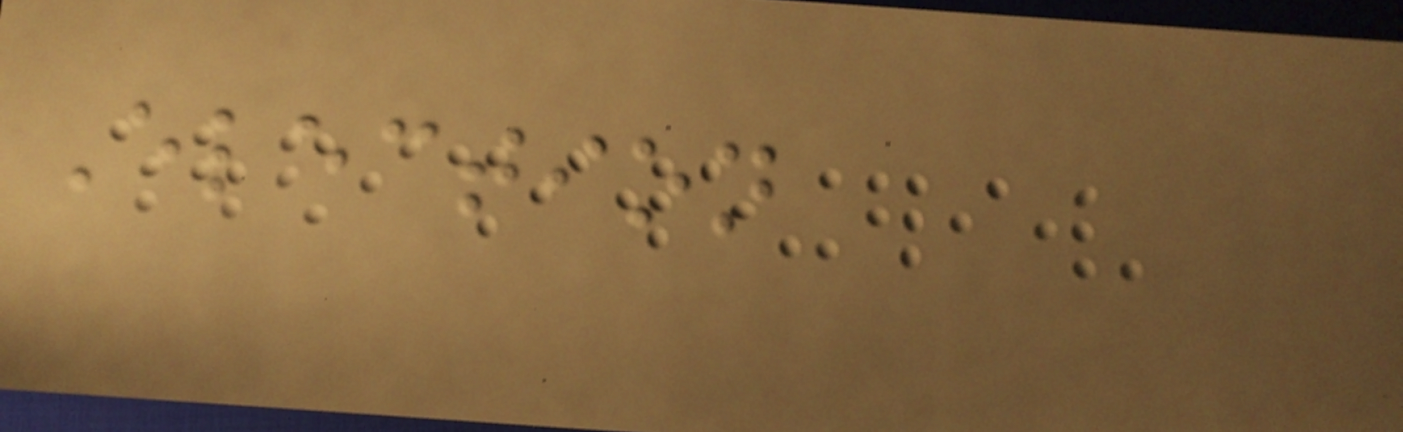Election
